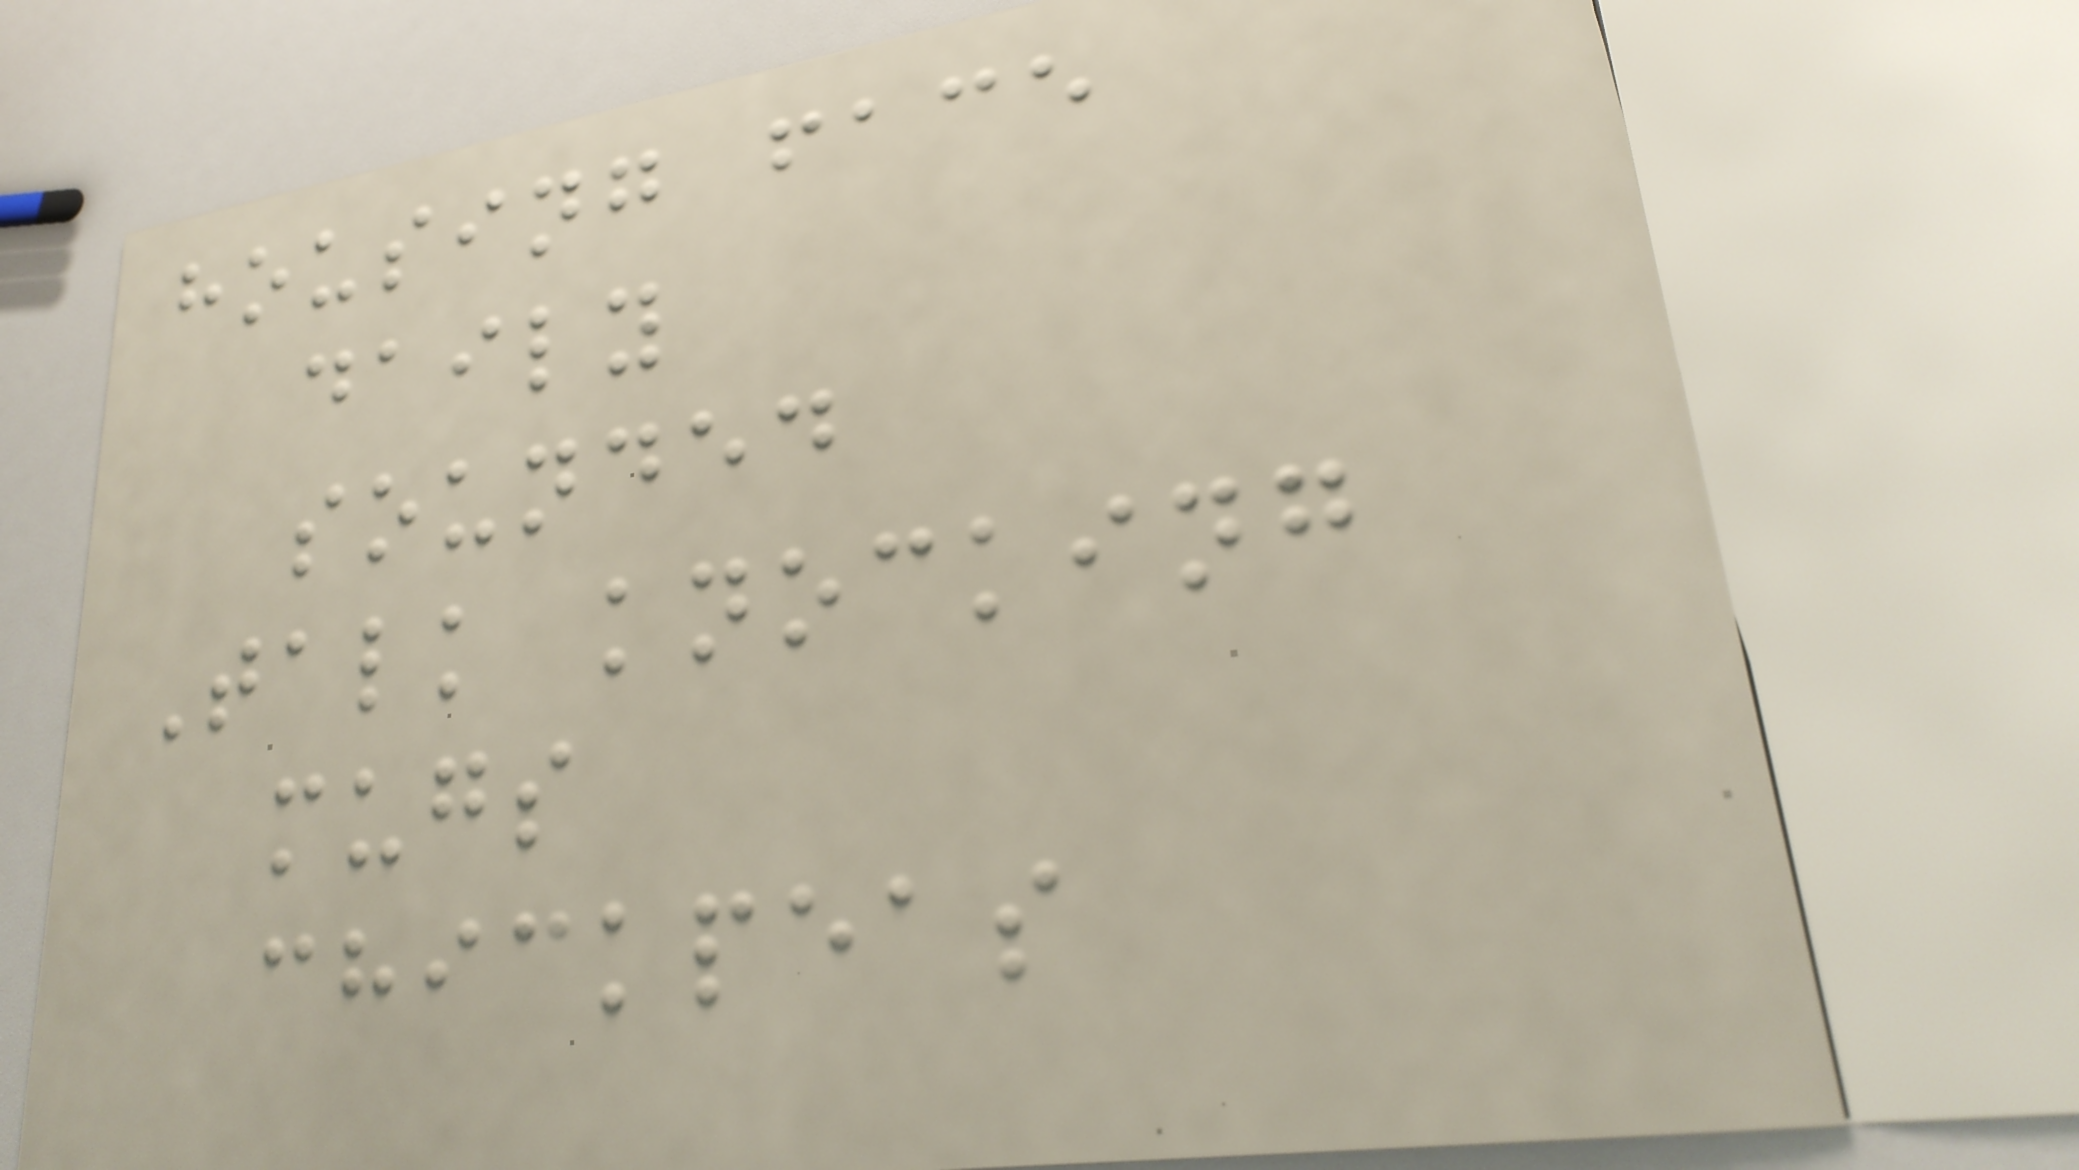housing face
daily
sounded
Talk knocking
mugs
chickpeas
